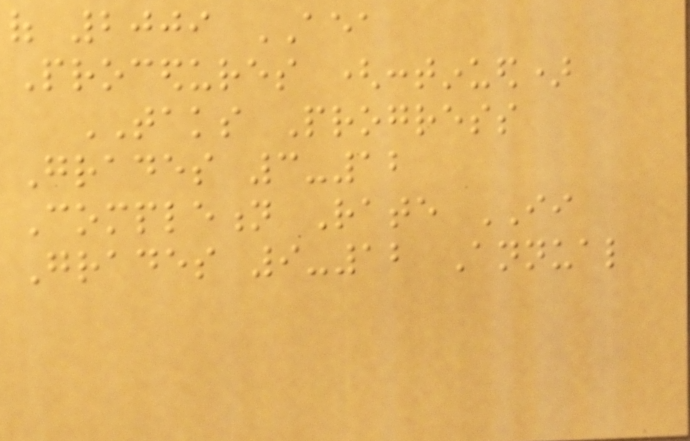of 2009 AEA
Procedures (continued)
TAKS Progress
Grades 3-12
Completion Rate II
Grades 9-12 Annual
